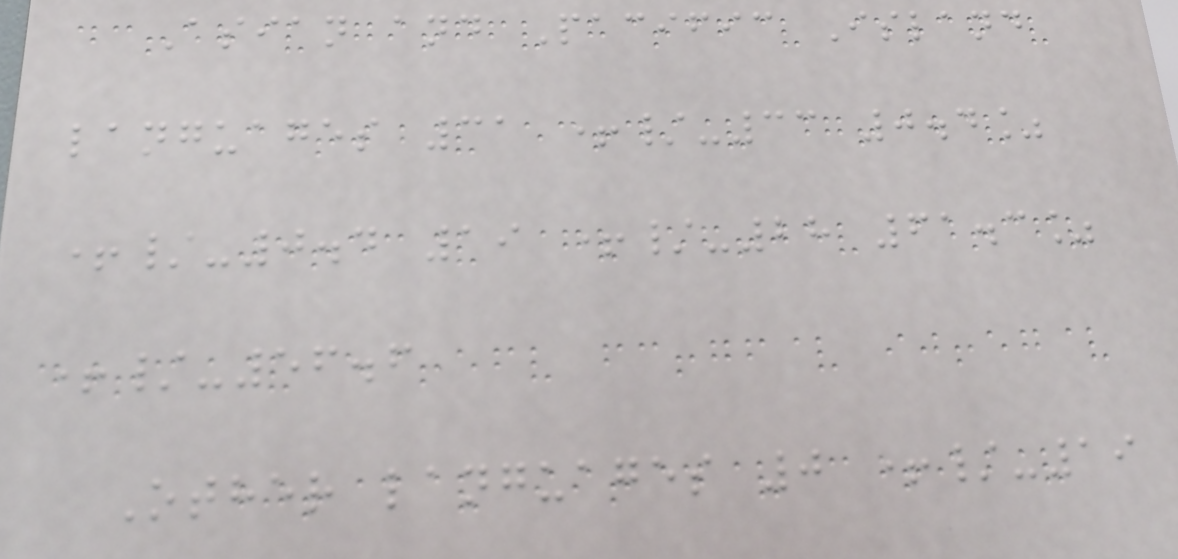Asian and Pacific Island
languages 31 +/-33 0.4%
+/-0.4 19 +/-28 61.3%
+/-56.6
Other languages 0 +/-19
